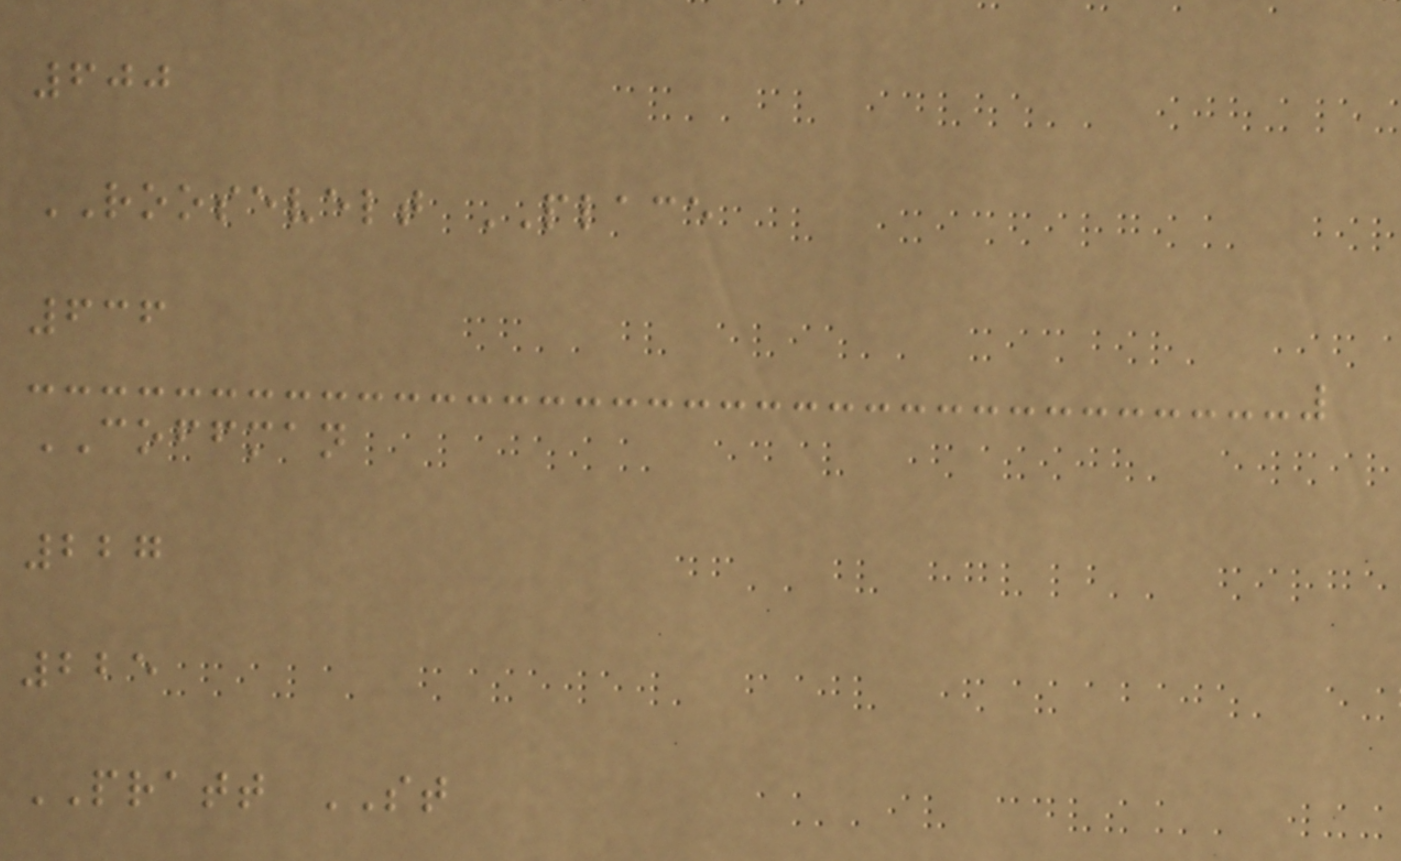600
ROOSEVELT PLACE
636
COFFMAN
227
225
PRATT ST
